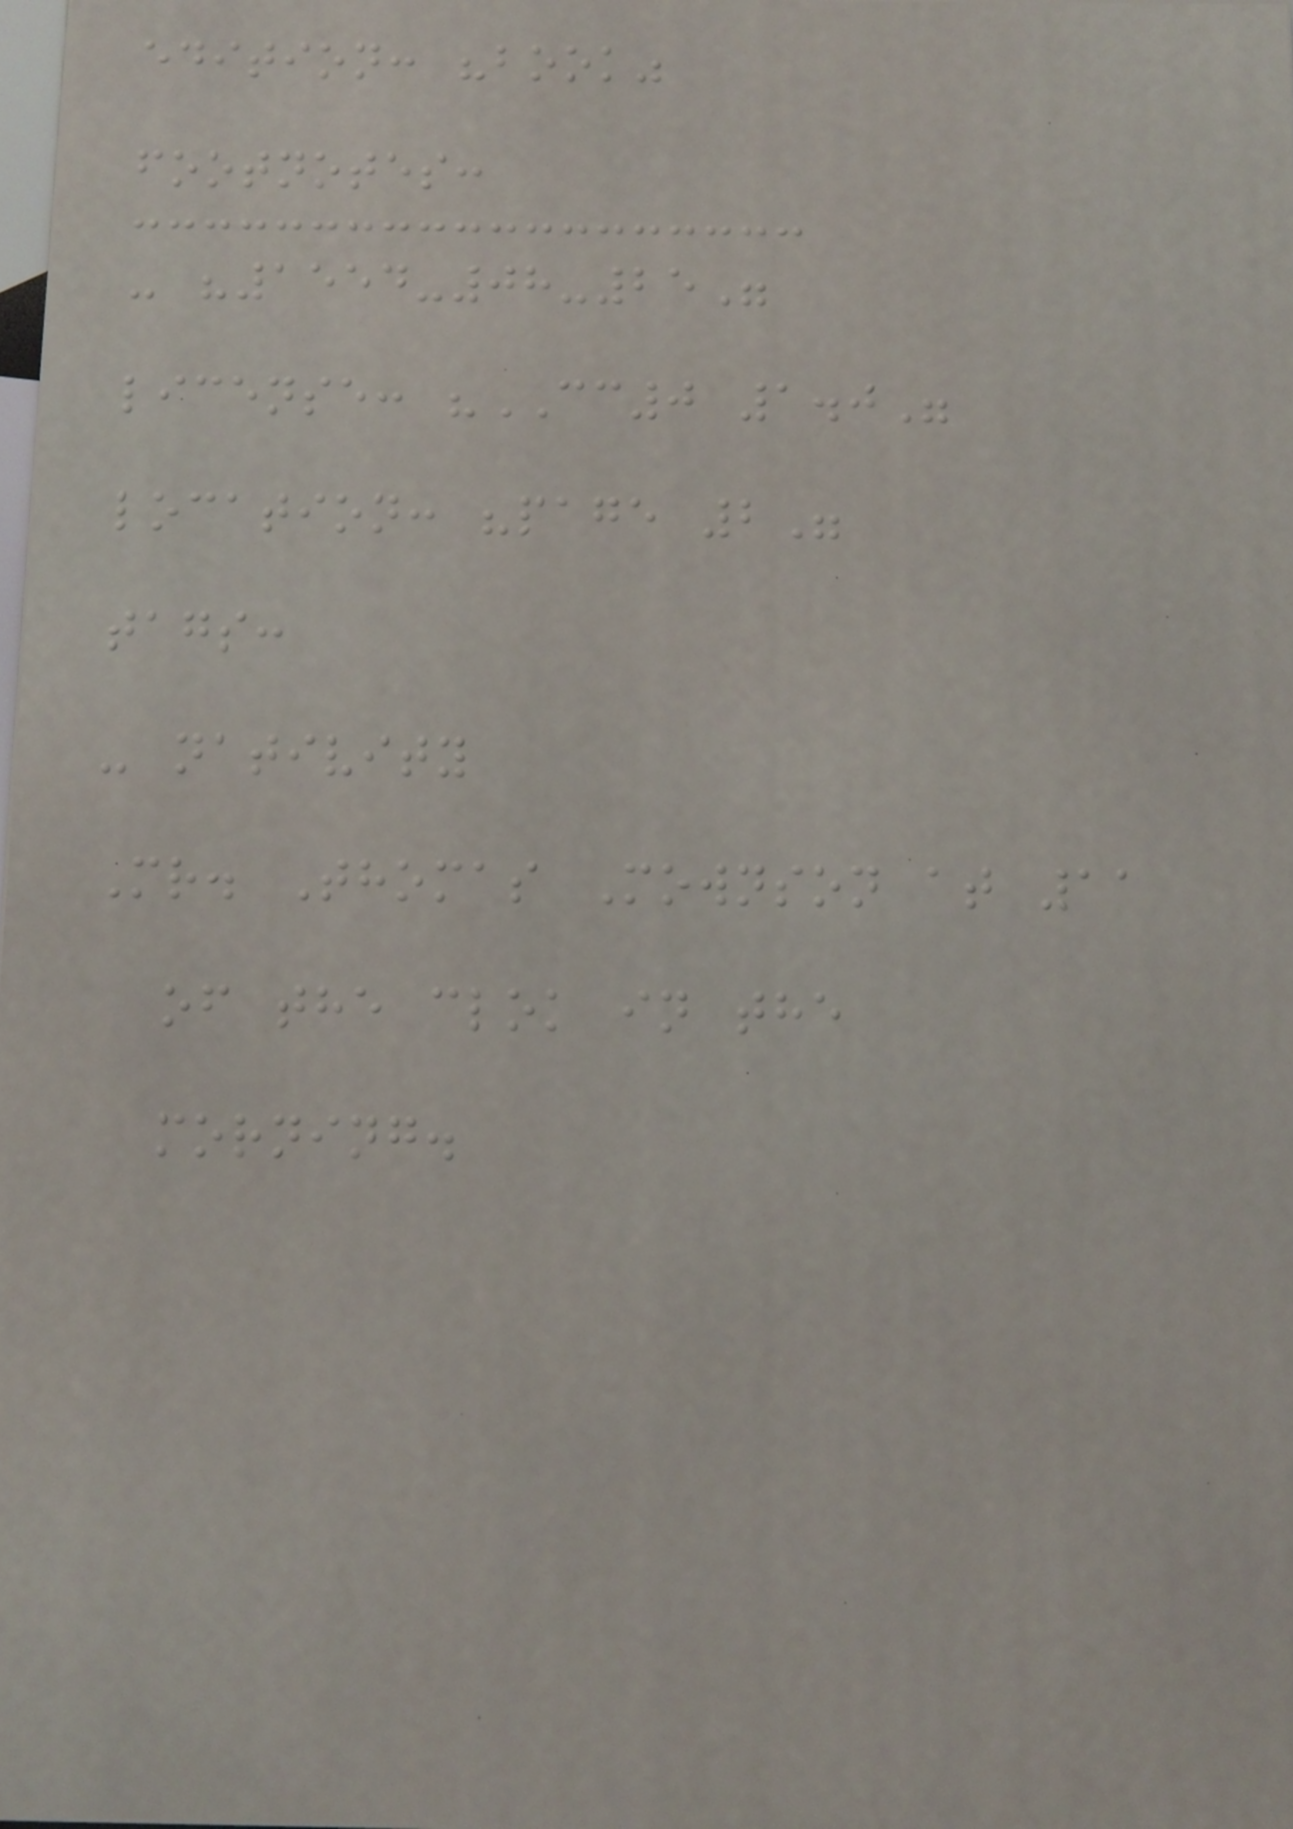edition: "book"
footnotes:
- "1554-08-25"
license: "CC0 1.0"
location: "page 2"
tags:
- nativity
Mr. Thomas Mownson at 11
of the clok in the
morning.
